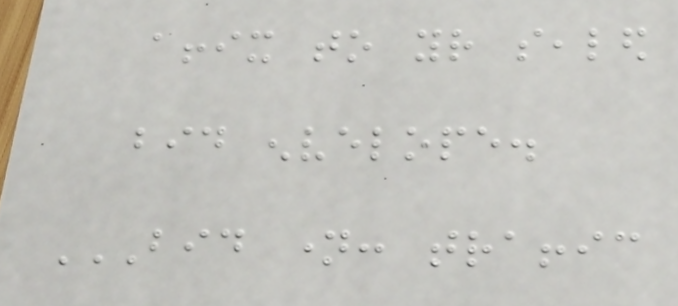affix to your sealed
bid envelope.
BID NAME: TRAFFIC
